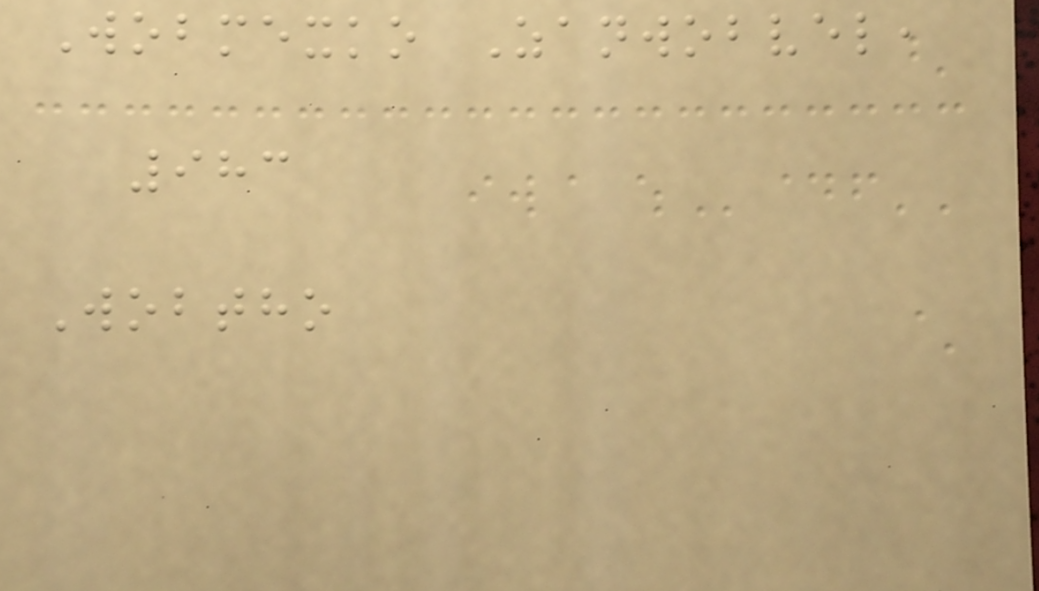Wobmexko Zanwobvel,
983
Wobtho
